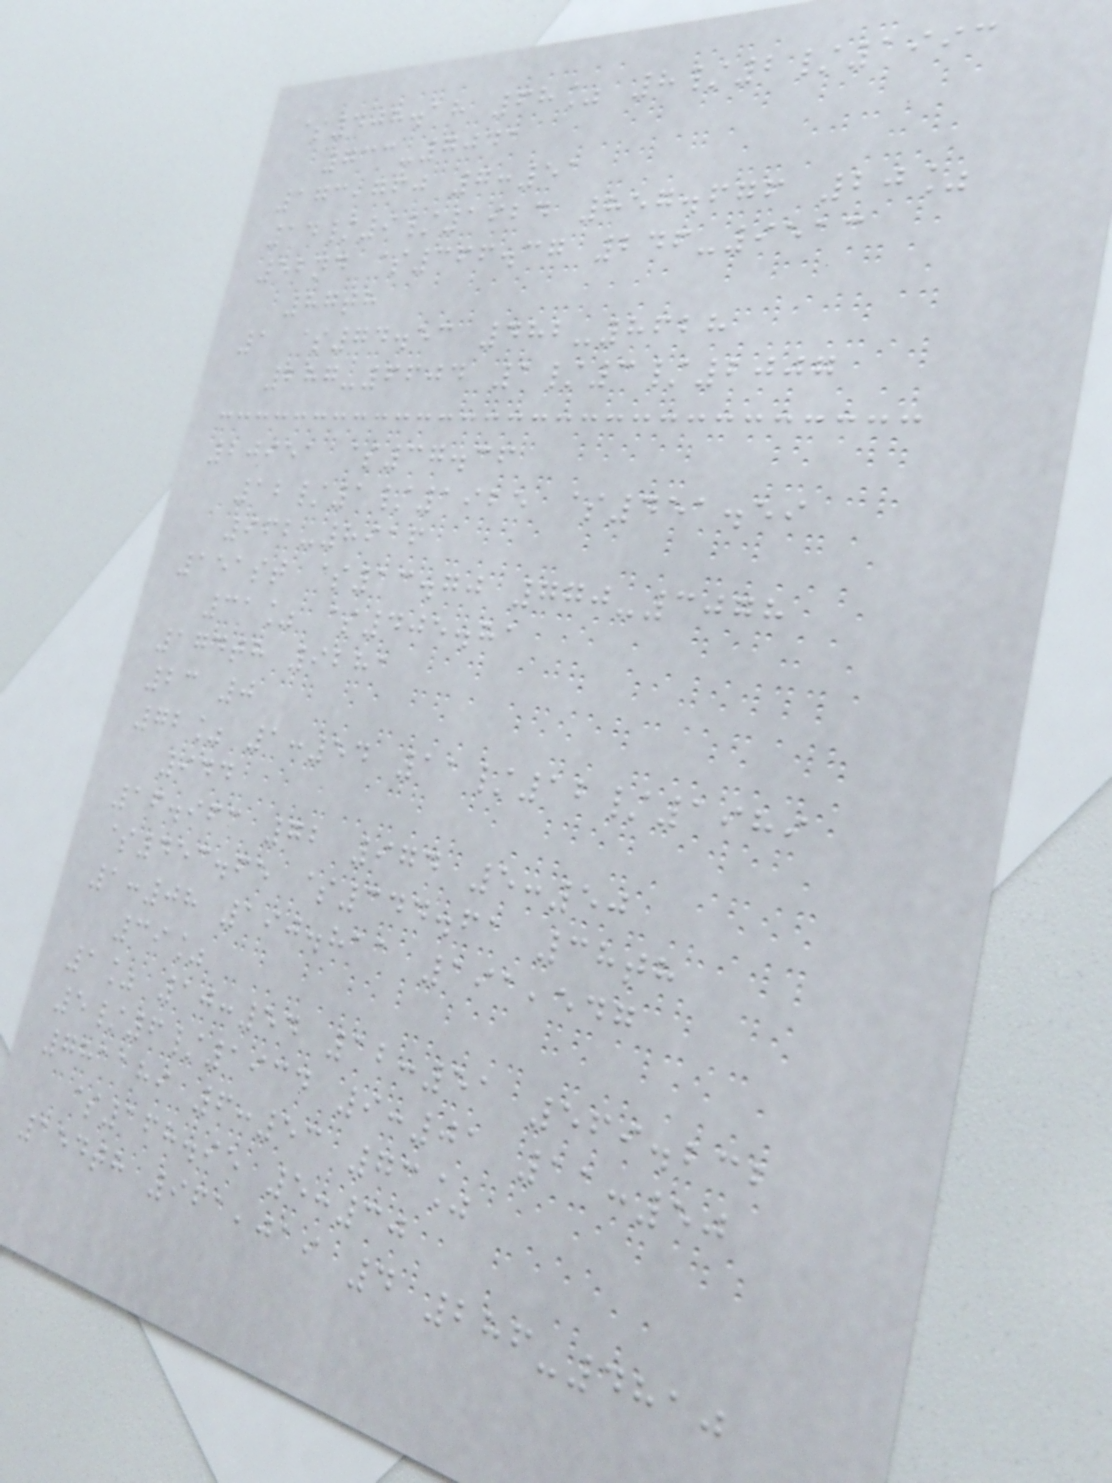$408.18 68% 8/2/1993
733-7041
173,760 7:51
14/9/1924 857.676 20%
52nd $366.37 246-9513
87th
1 $74.53 482-8628
287-6604 1/3/2007
20951 $37.36
12/1/1925 $451.59
962-8916
151st $13.70 770-3078
31% $405.81
174th 9281
23 0
72% 1:54 11/12/1989
944
16.963 72 974 5:50
$453.65 $344.61 38th
1:08 190.811 191,547
39%
1% 10:54 12:51 569.232
5/6/1934 9:01 11:50
781189 6:53 73%
$168.95 5:30
154th 961,019 4 286-4810
